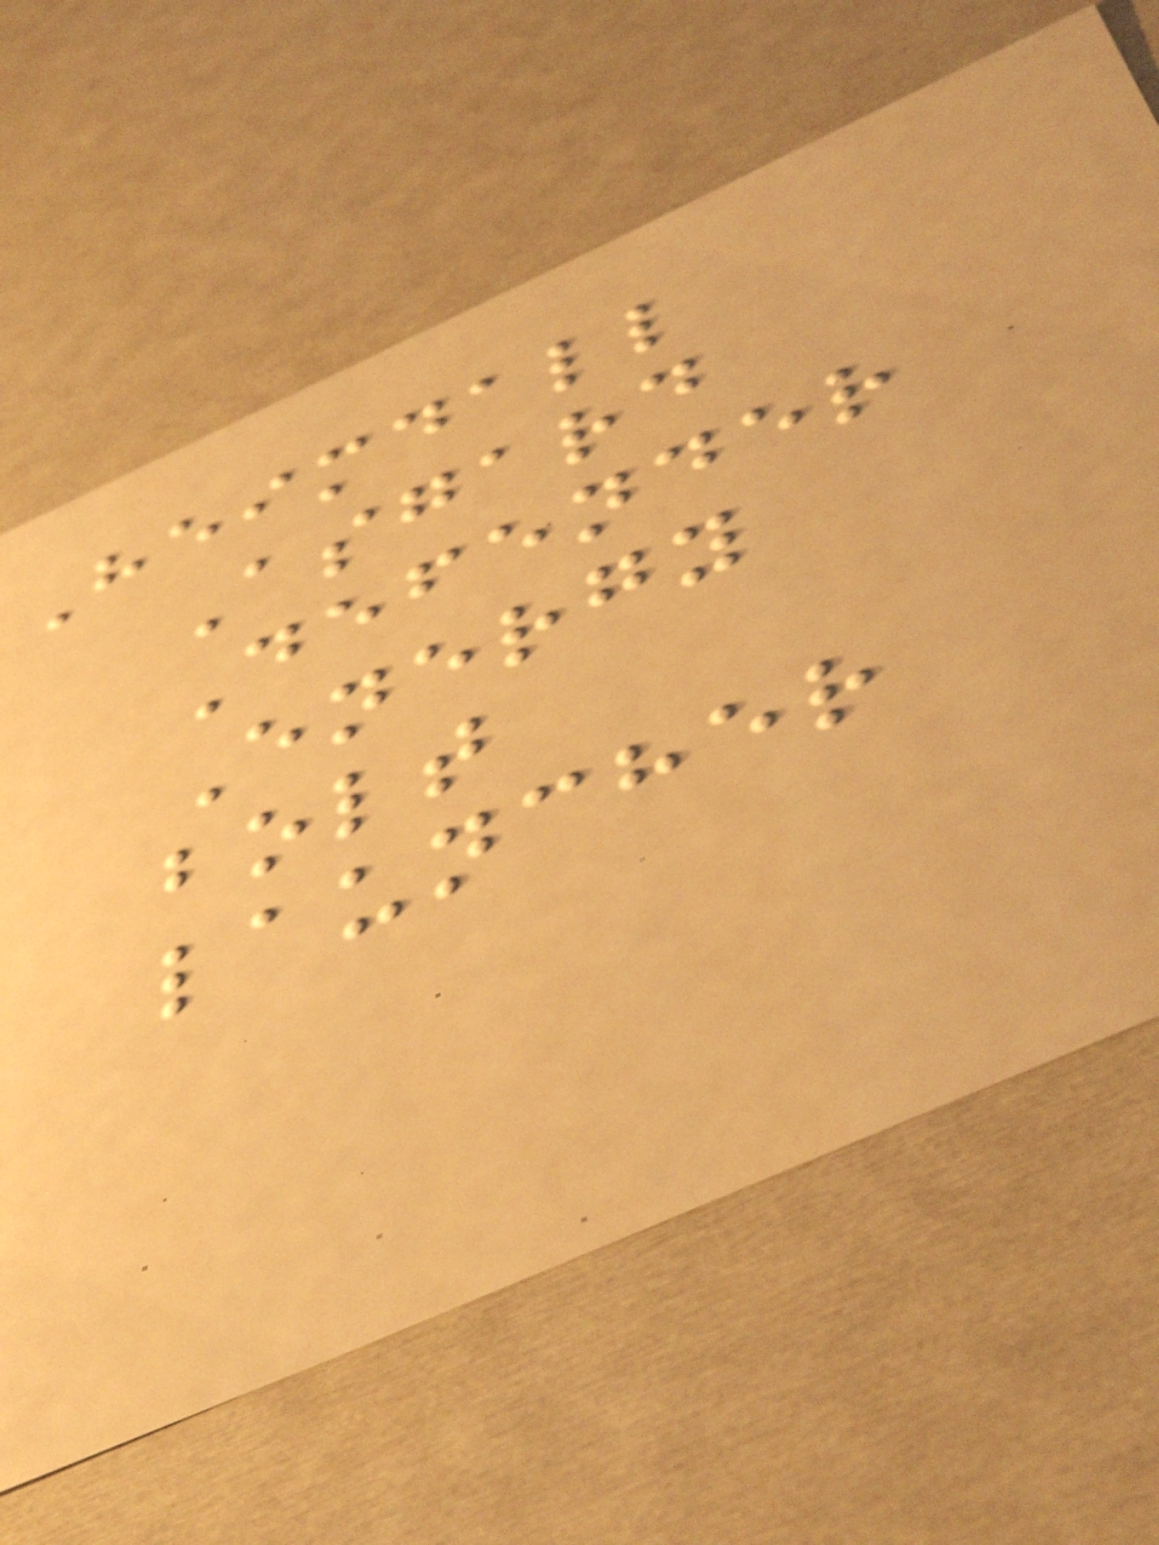Heimdall
Asgard
Defender
Energy
bolt
launcher
